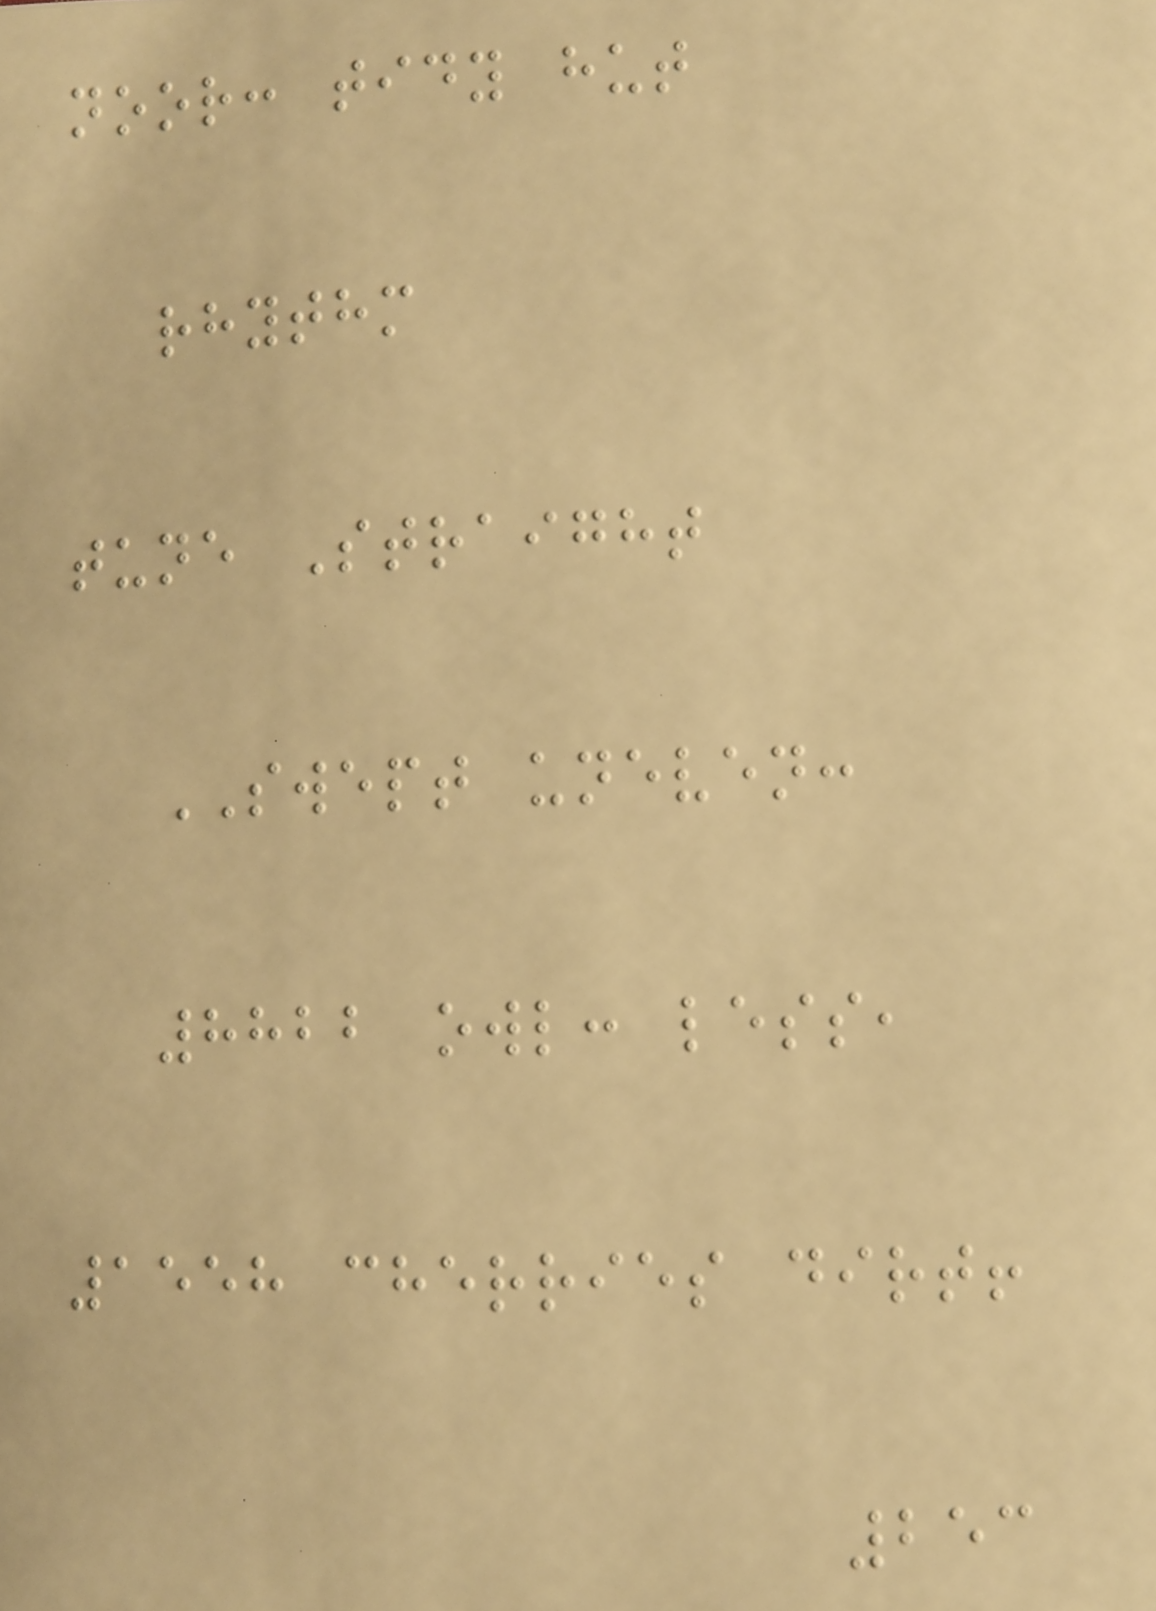noor: tidy hut
rhythm
tune Straight
SWEPT uneven:
8822 owl: less,
1558 cherries dirt!
253
